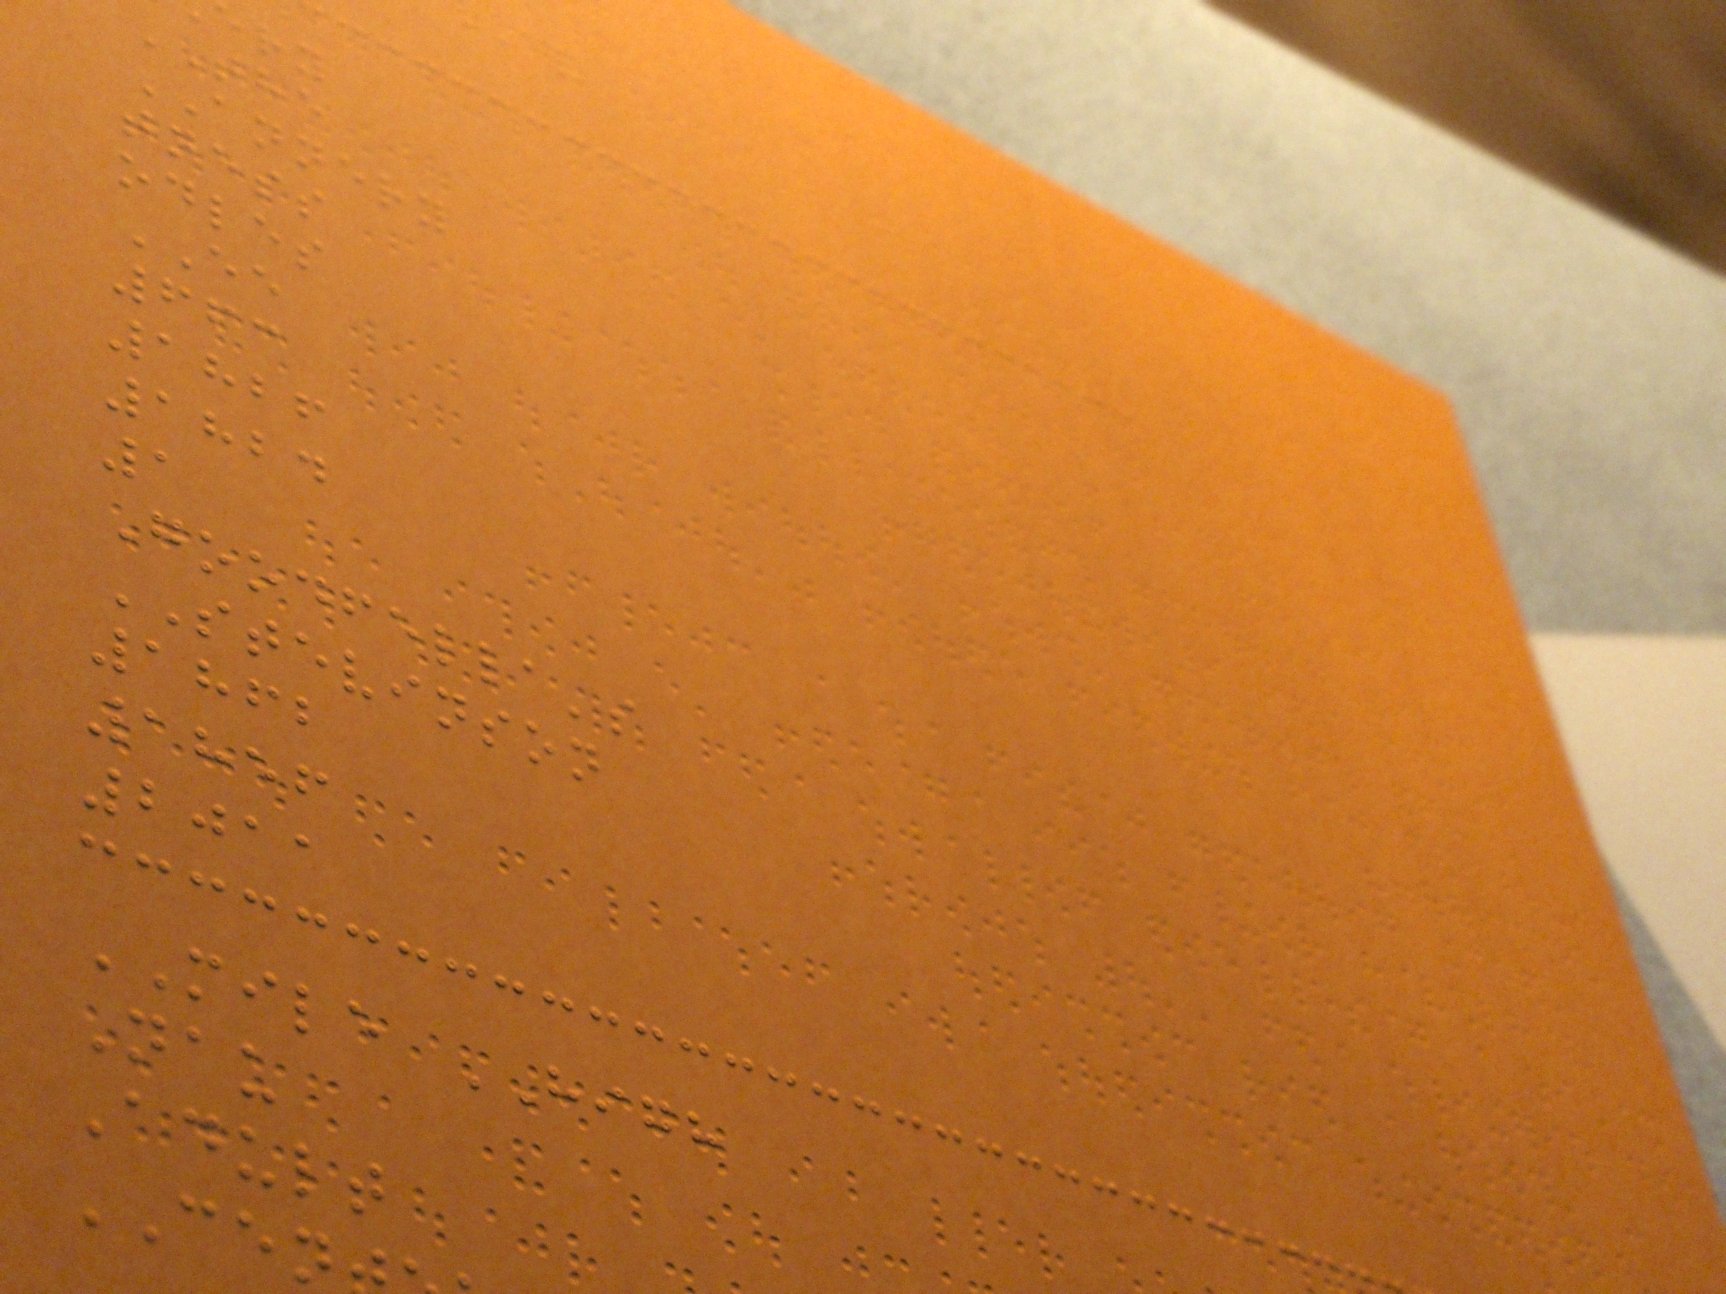THE
ANNERY
tness
odles
EE
663
1826
1824
1
Goodfella's
STEVINSON
1862
1856
2011
MILE HIGH
Nau
Adult
CEN
